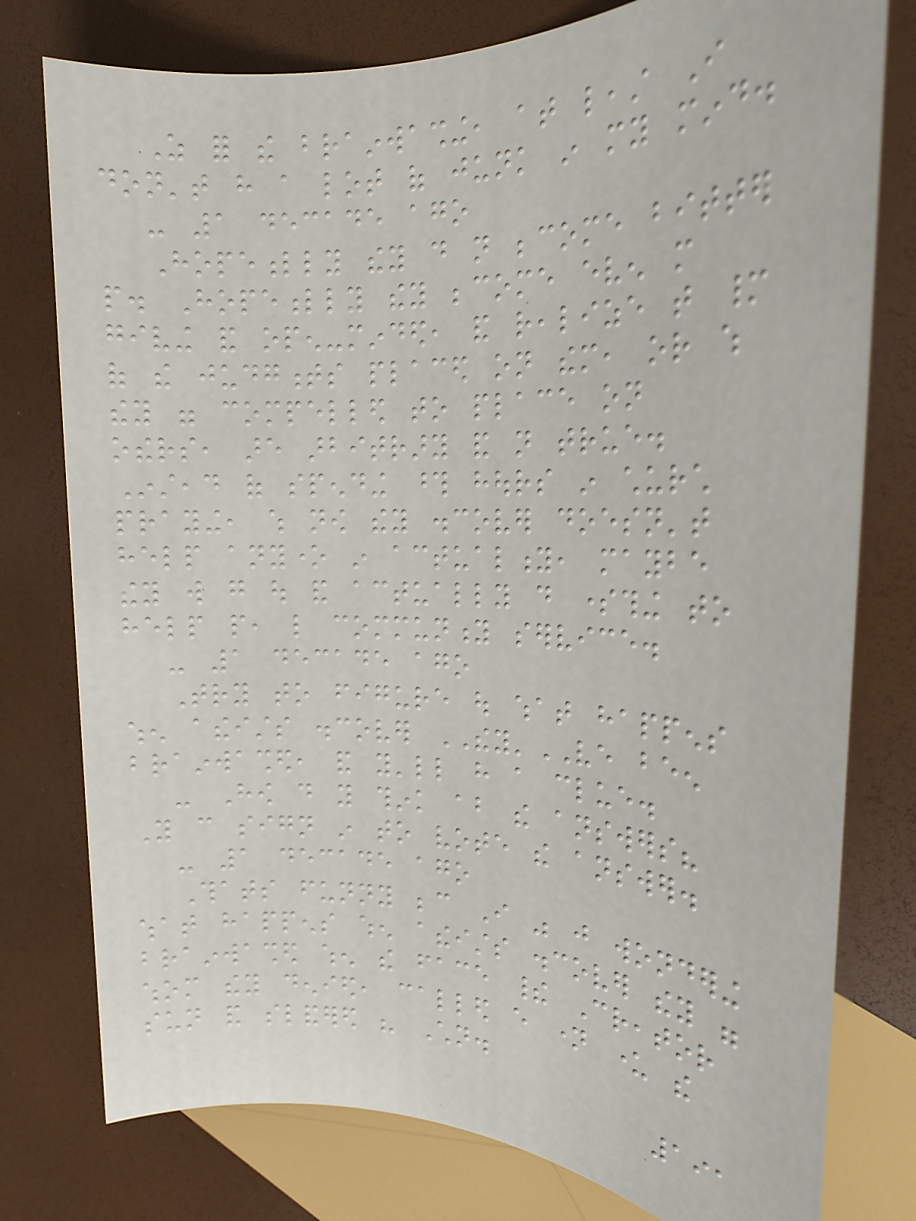As for the brainwashing, at least I
don't have a lot of junk in my mind.
- 1 decade ago
Hopefully they do not become bitter
people. Hopefully they become even more
giving and open-minded, and realize that many
of the judgments placed on them, or which
they were compelled to place on
others, are arbitrary and not true.
Instead of spending those hours in church
praying, which now they discover doesn't
help anyone in actuality, maybe
they will go out and actually do something to
help people, like community service.
- 1 decade ago
Try to figure out what happens
when atheists discover THEY'VE been
brainwashed, and you'll have a clue.
- How do you think about the answers?
You can sign in to vote the answer.
- 1 decade ago
Thats funny because I was just wondering
what happens when atheists discover they were
brainwashed when the face their Creator
whom they denied, called every name under the
sun and slandered his Children.
191
